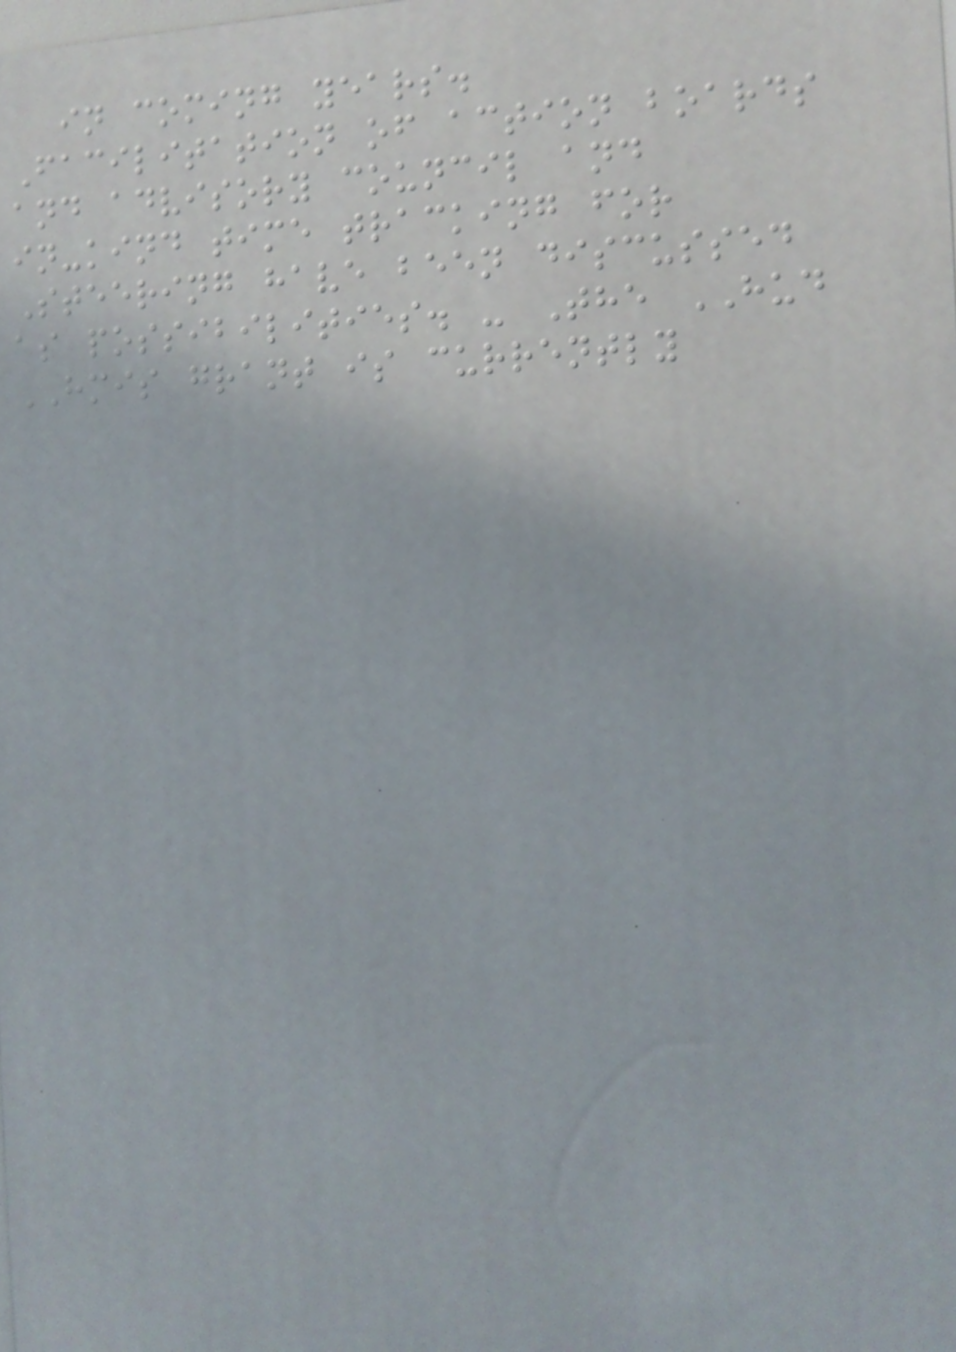in coming years.
Facilitation of action boards
and advisory council and
in-kind time tracking for
Steering have been discussed
as possibilities. - The HUD
HMIS grant is currently
